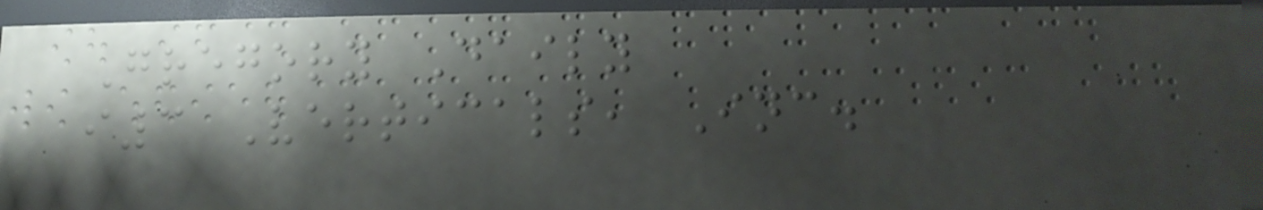Gregory Daily
i3 Verticals, Inc.
